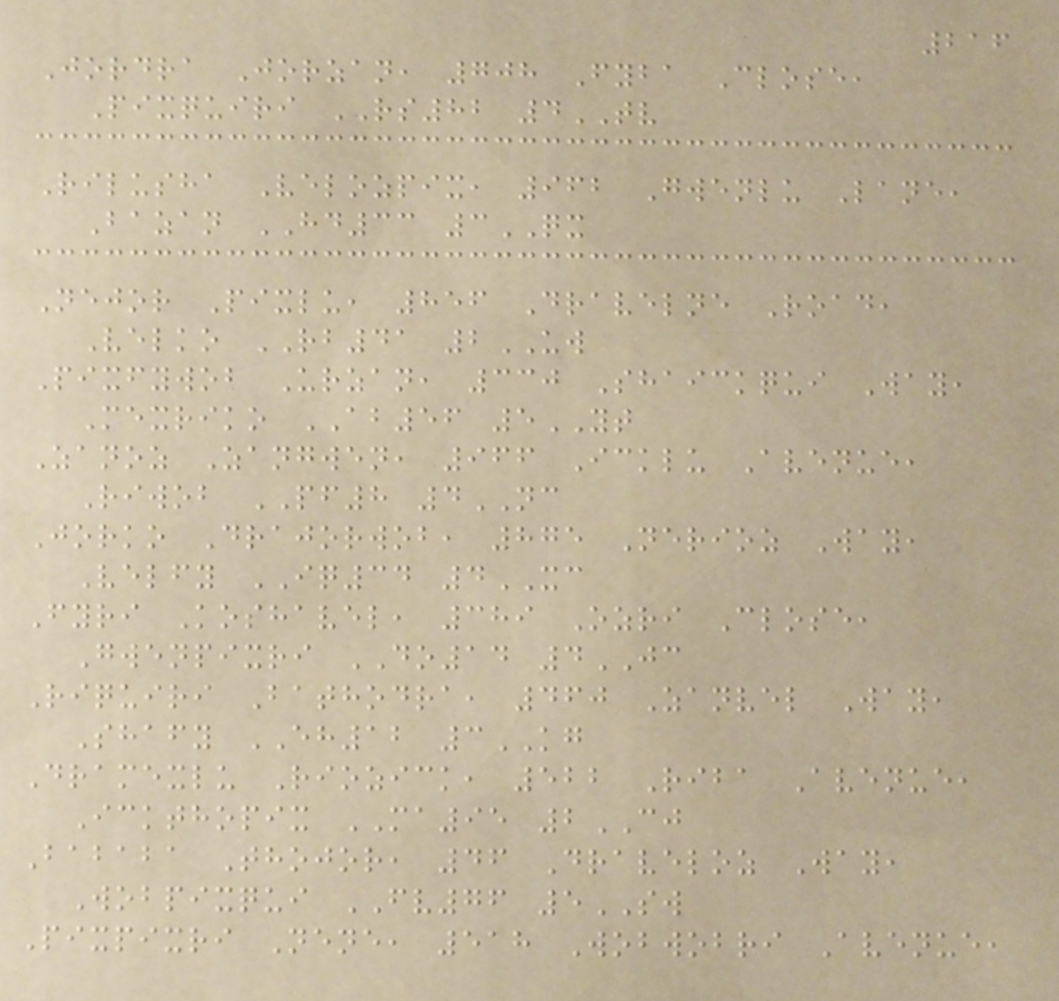216
Jordra Jorzan, 708 Fyba Close,
Pixquiri RS82 4TV
Rilusha Velozpix, 962 Gwenlu Lane,
Bazan HD33 3QX
Nejor Pixlu, 856 Dravelne Road,
Velko RB41 2UW
Pixfywob Urzan, 330 Shaickqui Way,
Mexriko AB56 5YT
Zanoz Zangwen, 966 Icklu Avenue,
Riwob PF8 4NC
Jorko Drajorwob, 875 Nerioz Way,
Velfy IQ34 4XC
Fyri Koshavel, 389 Ozri Close,
Gwenpixri DO14 4JC
Riquiri Bathodra, 460 Zanvel Way,
Shafy EH12 3KG
Dramexlu Riozick, 522 Riba Avenue,
Ickthopix MA95 2CJ
Bababa Thojor, 46 Draveloz Way,
Wobpixqui FV76 5SW
Pixpixri Nene, 518 Wobwobri Avenue,
